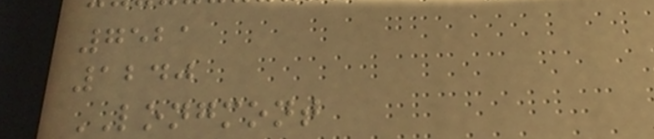7521
1240
LONGMONT
